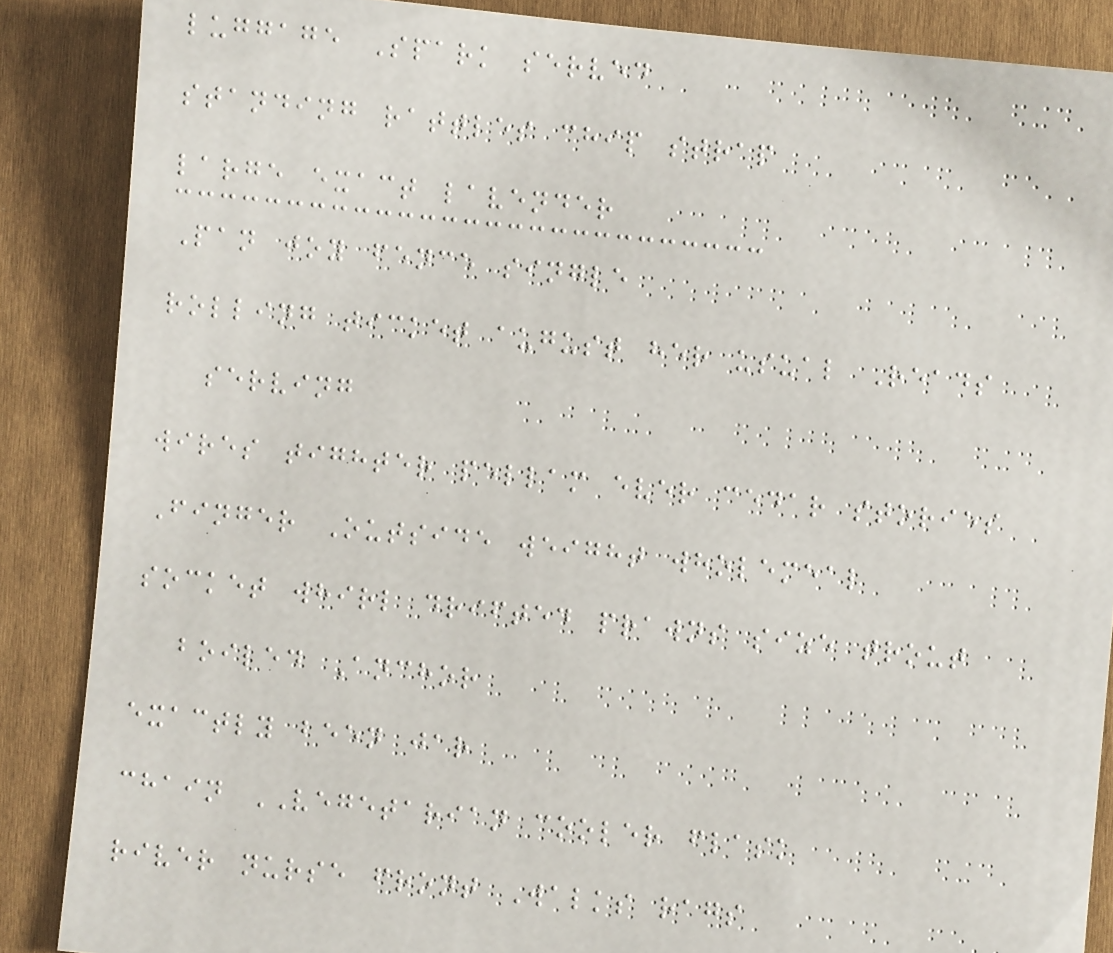luggage Spark served
standing rattles chip strap
large exact lavender
Pan joy fence single
rolling ticket august her usual Reads
serving
wires tighter pellam ever cedar stories
Finger Outside weight wholemeal
socket whirl drifted prawns size trout
boiled Anchor
exactly been jar
chain VEGETARIAN cooler flask
river nurse front Walks rags
